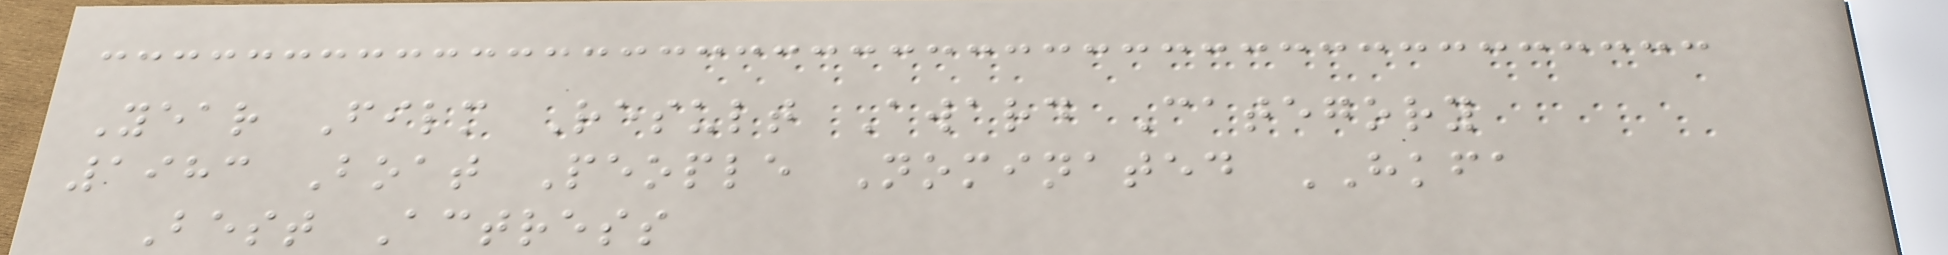Year Film Result Award Category
1983 Boat People Nominated HKFA
Best Actress
